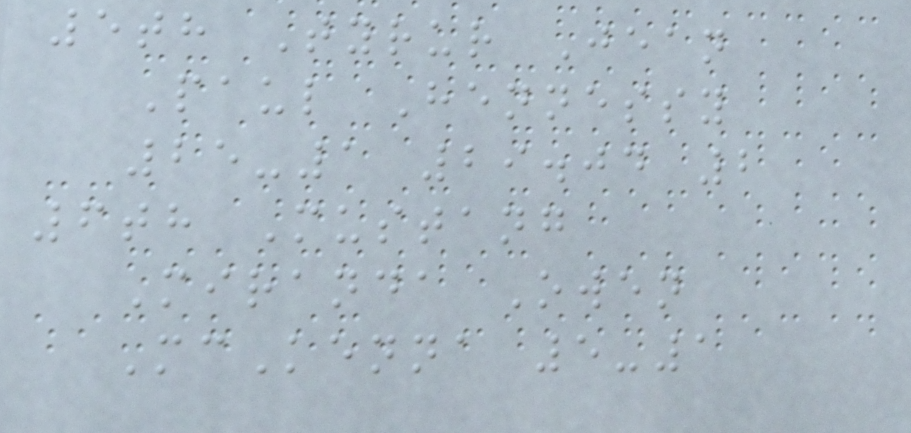5th Tyrur Jean
Paul Hennessy
25-1 29.04 2
6th Mustang
Miranda Owen
McKenna 5-1
